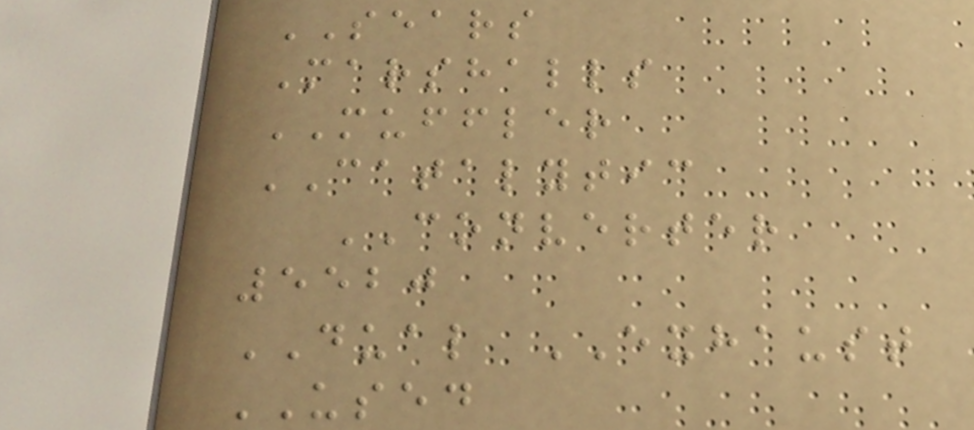SEARS
Marshalls
MUFFLER
CATALYTIC
CONVERTER
5520
DUAL EXHAUST
USED
